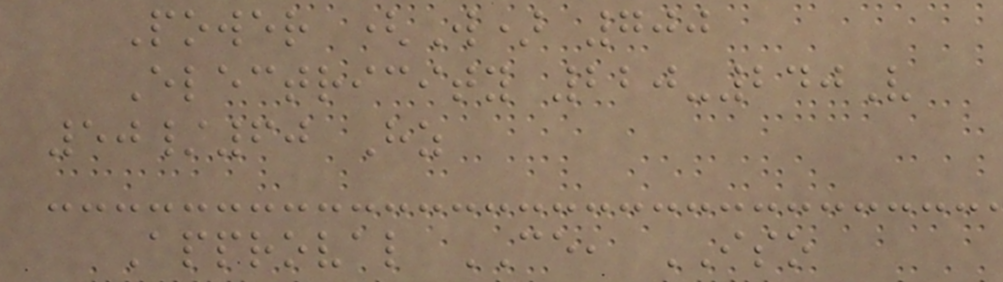Power (W) 700
Electricity 220-240V
50/60 Hz
Approval CE, ISO
